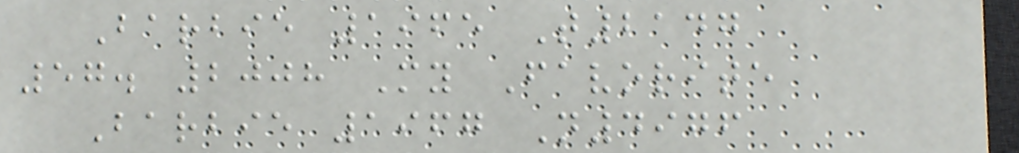Barbie 1965 T2147
57. 2008 My Favorite
Barbie 1967 N4976
